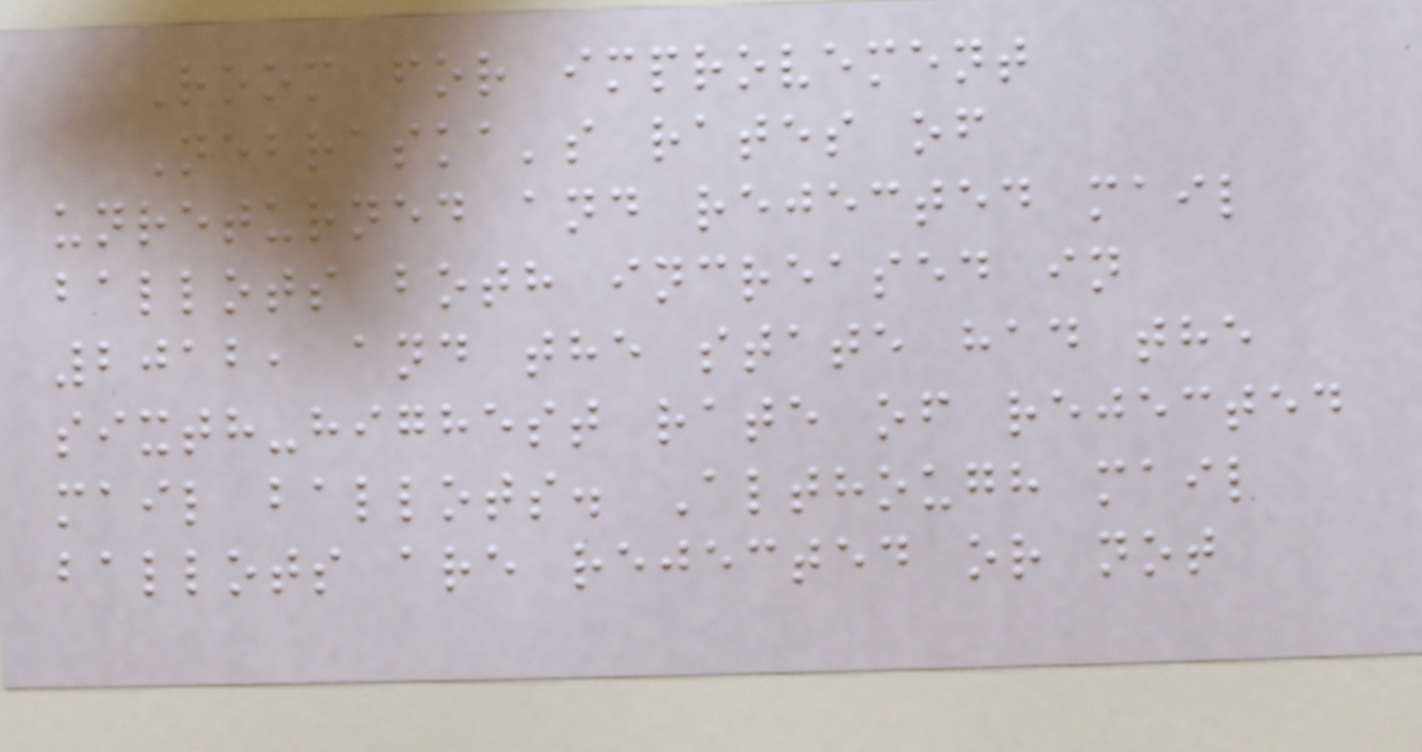Room for improvement
Nebraska's rates of
unreturned and rejected mail
ballots both increased in
2012, and the state had the
sixth-highest rate of rejected
mail ballots. Although mail
ballots are rejected or not
